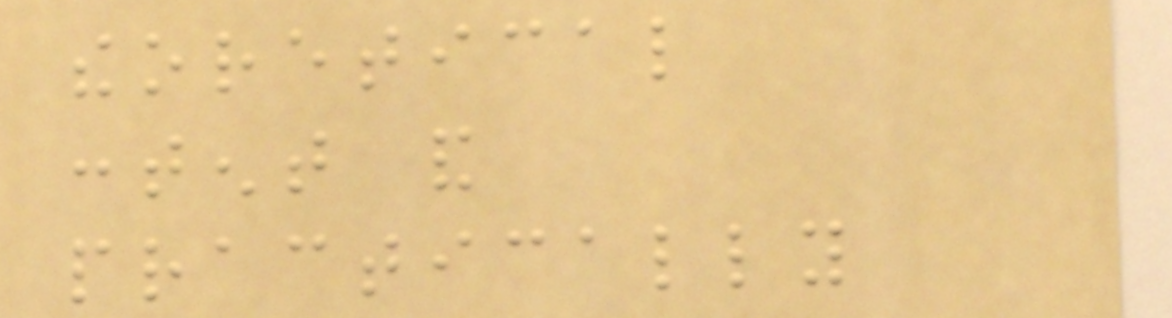theoretical
content and
practically
